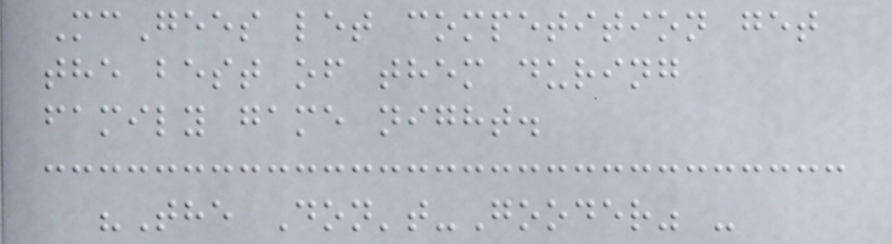McGees let competition get
the best of them during
family game night.
"The Don't-Gooder" -
